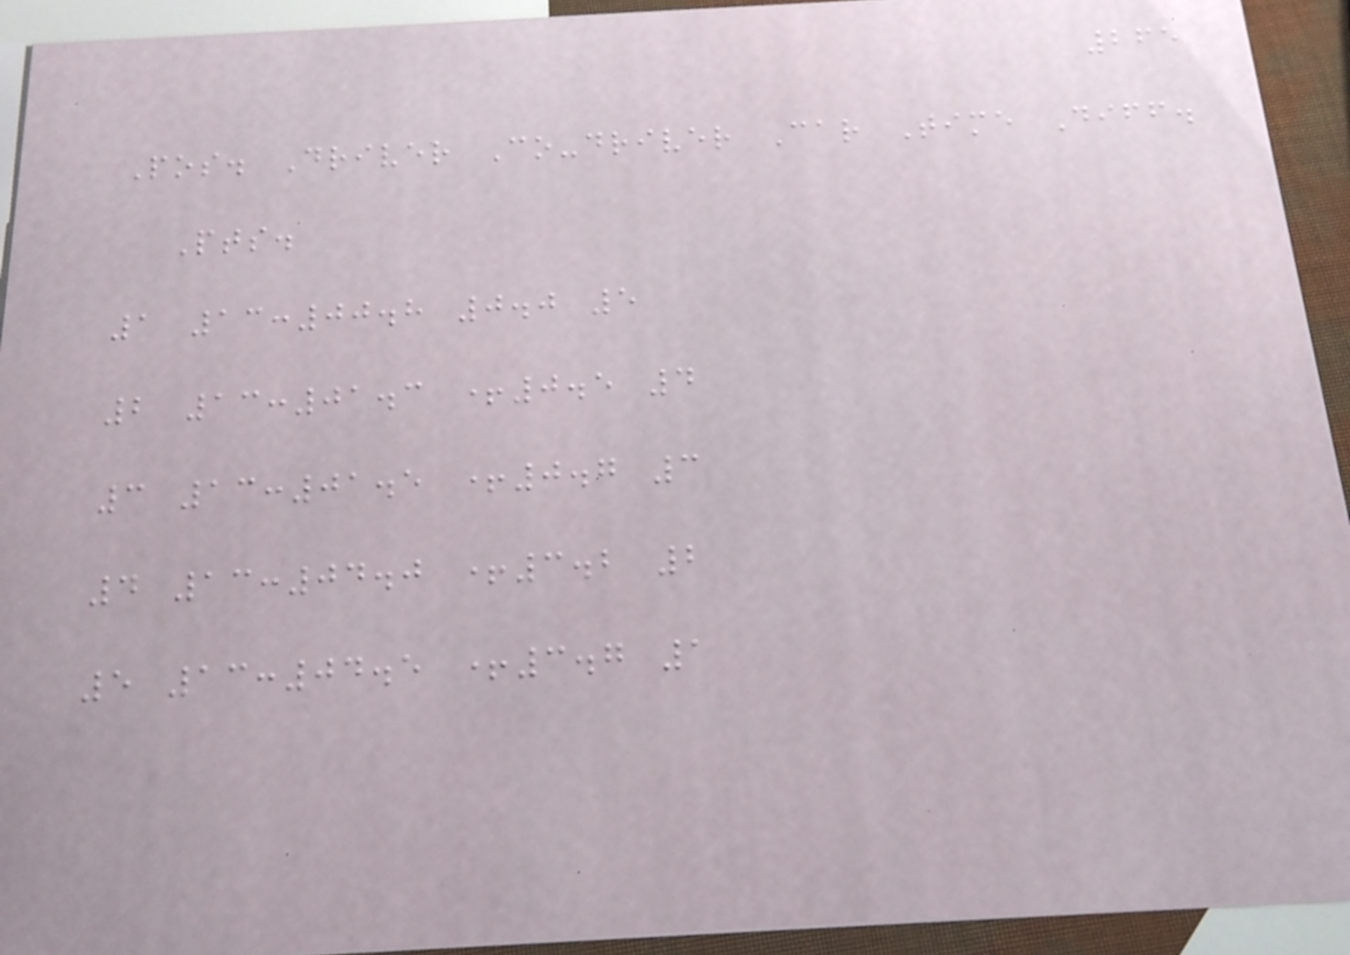265
Pos. Driver Co-driver Car Time Diff.
Pts.
1 13:00.8 0.0 5
2 13:01.3 +0.5 4
3 13:01.5 +0.7 3
4 13:04.0 +3.2 2
5 13:04.5 +3.7 1
